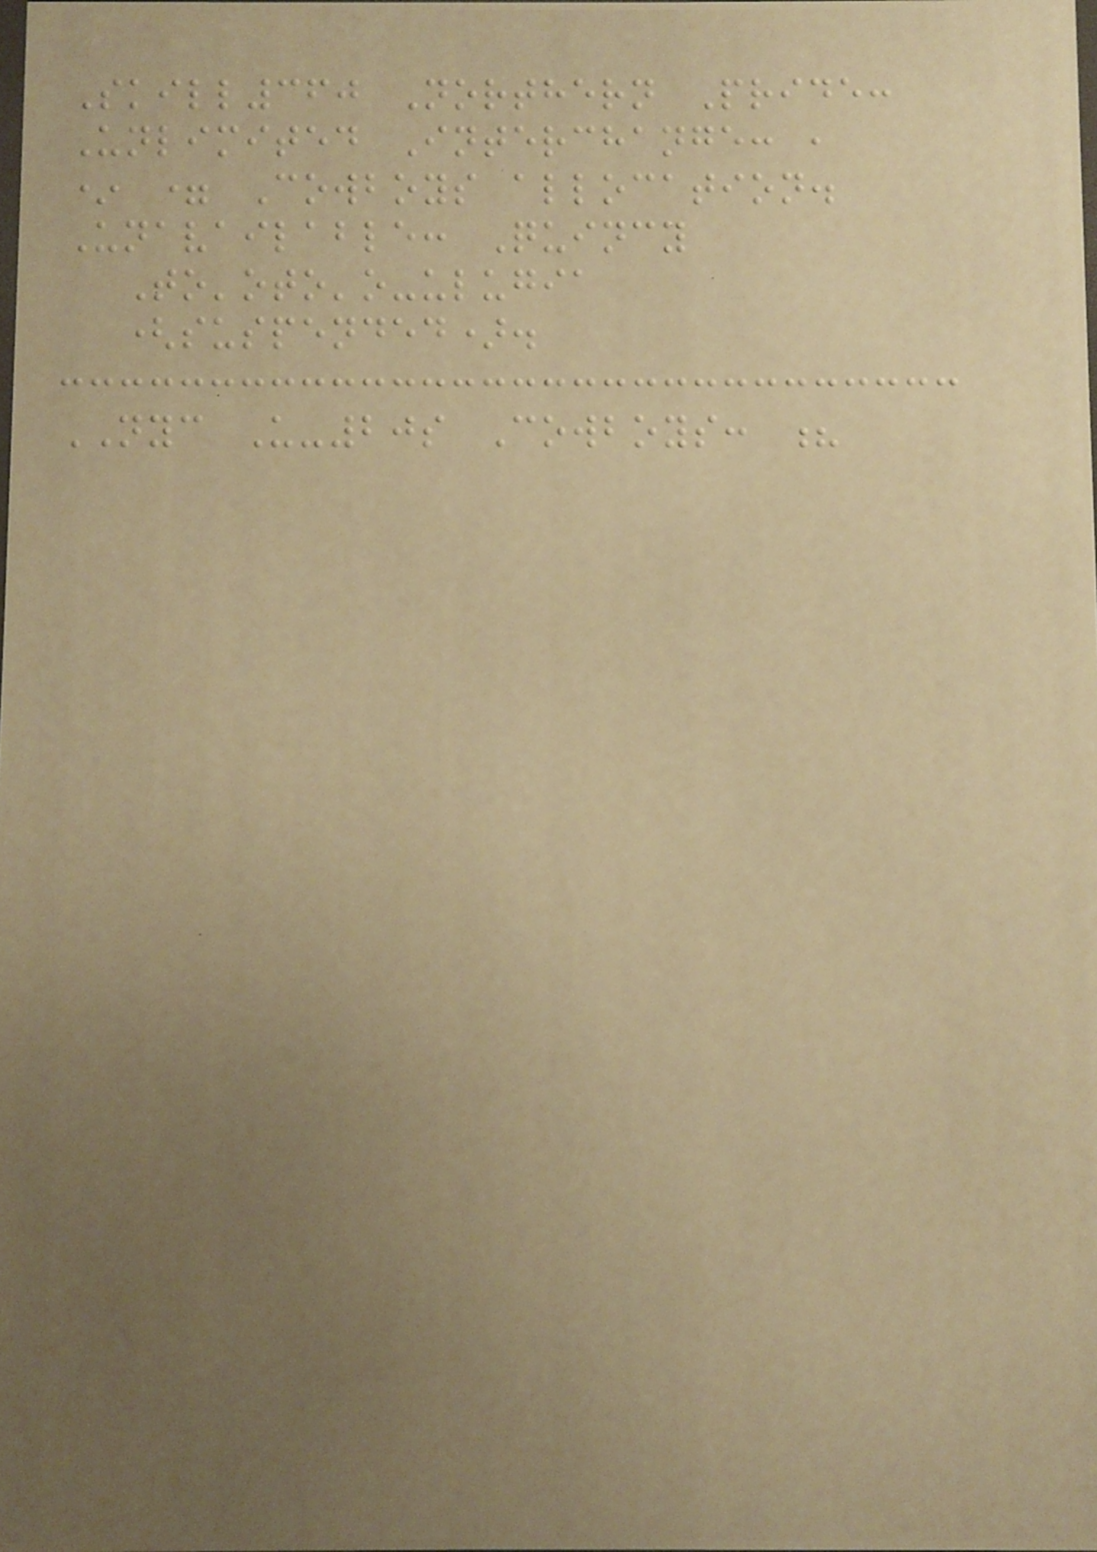Skill360 Northern Pride:
Unlimited Interchange: ,
* = Cowboys allocation.
Unavailable: Quincy
To'oto'o-ulugia
(suspended).
NYC U-20s Cowboys: ?
